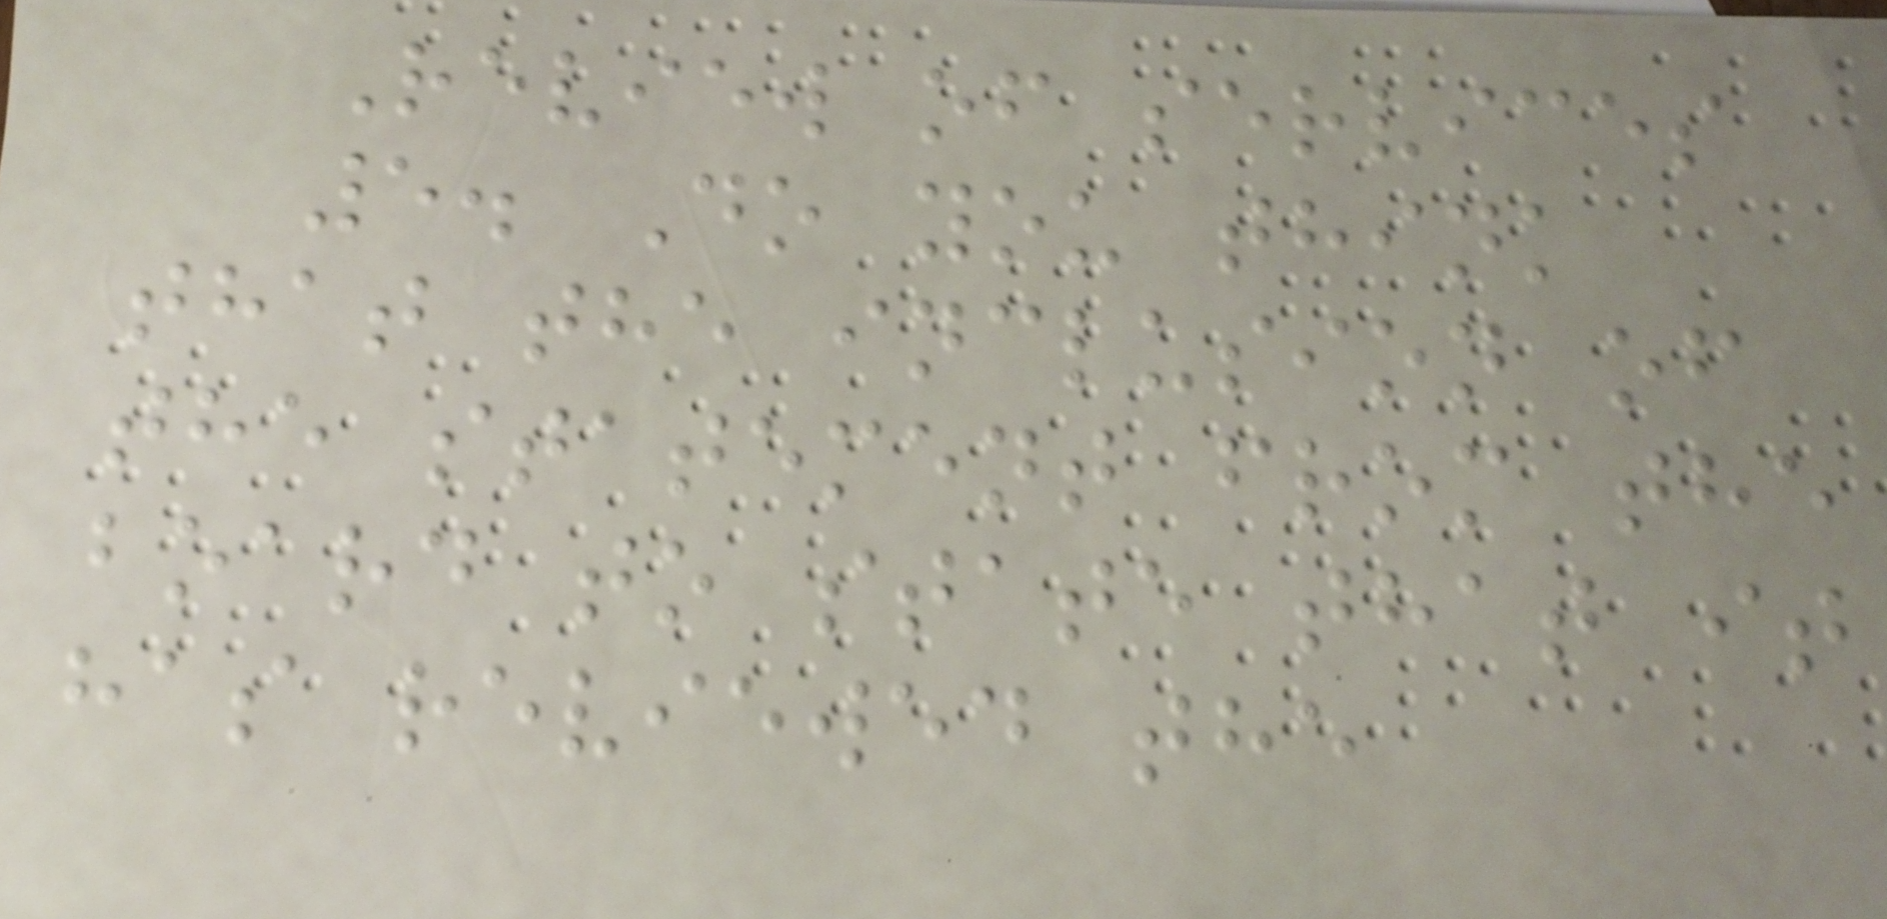Review of services
5. Do you think
that the inclusion of
the statement from the
board to state that it
has reviewed the
